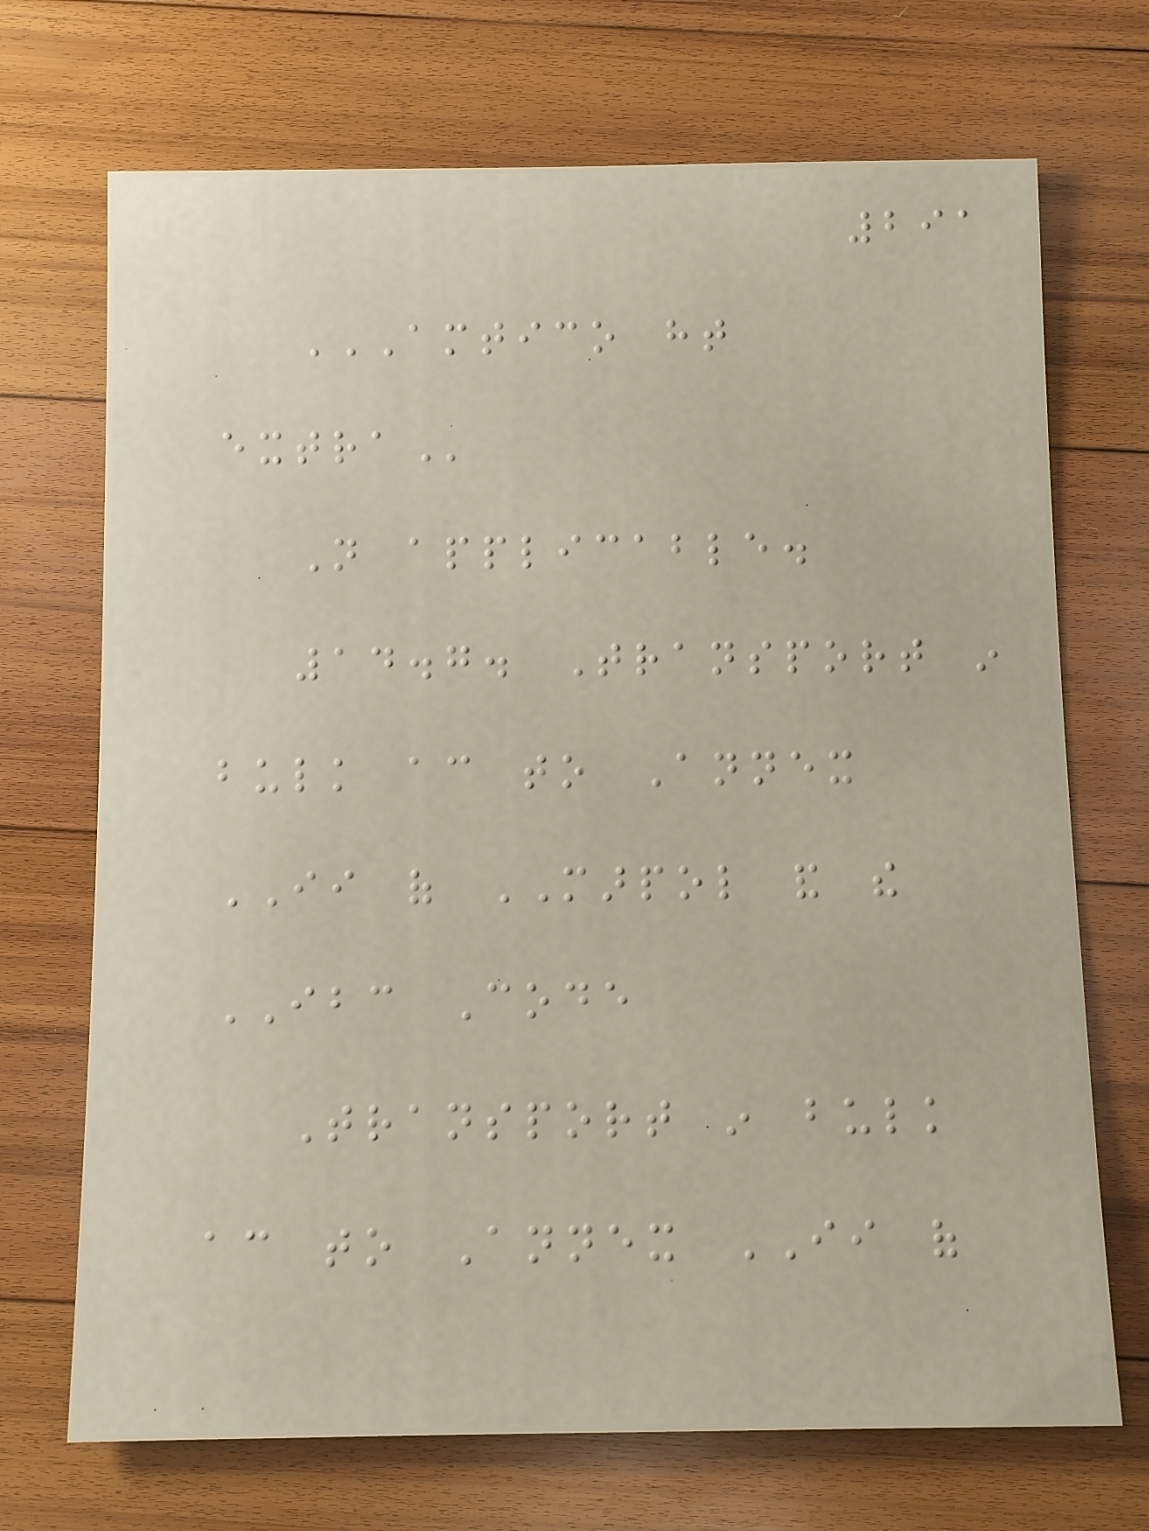291
AMTICO HT
EXTRA
Not applicable.
14.7. Transport in
bulk according to Annex
II of MARPOL and the
IBC Code
Transport in bulk
according to Annex II of
